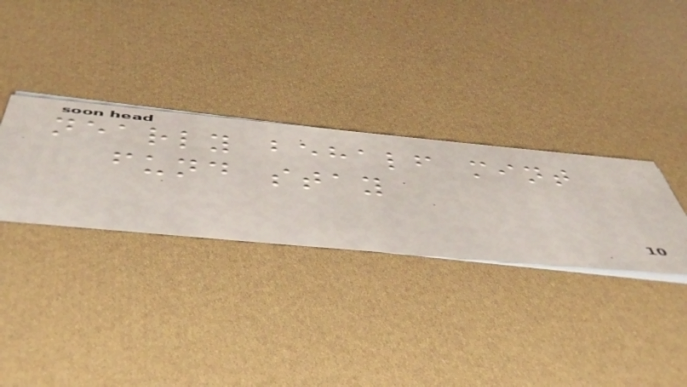nearly behalf mint
fund stay
